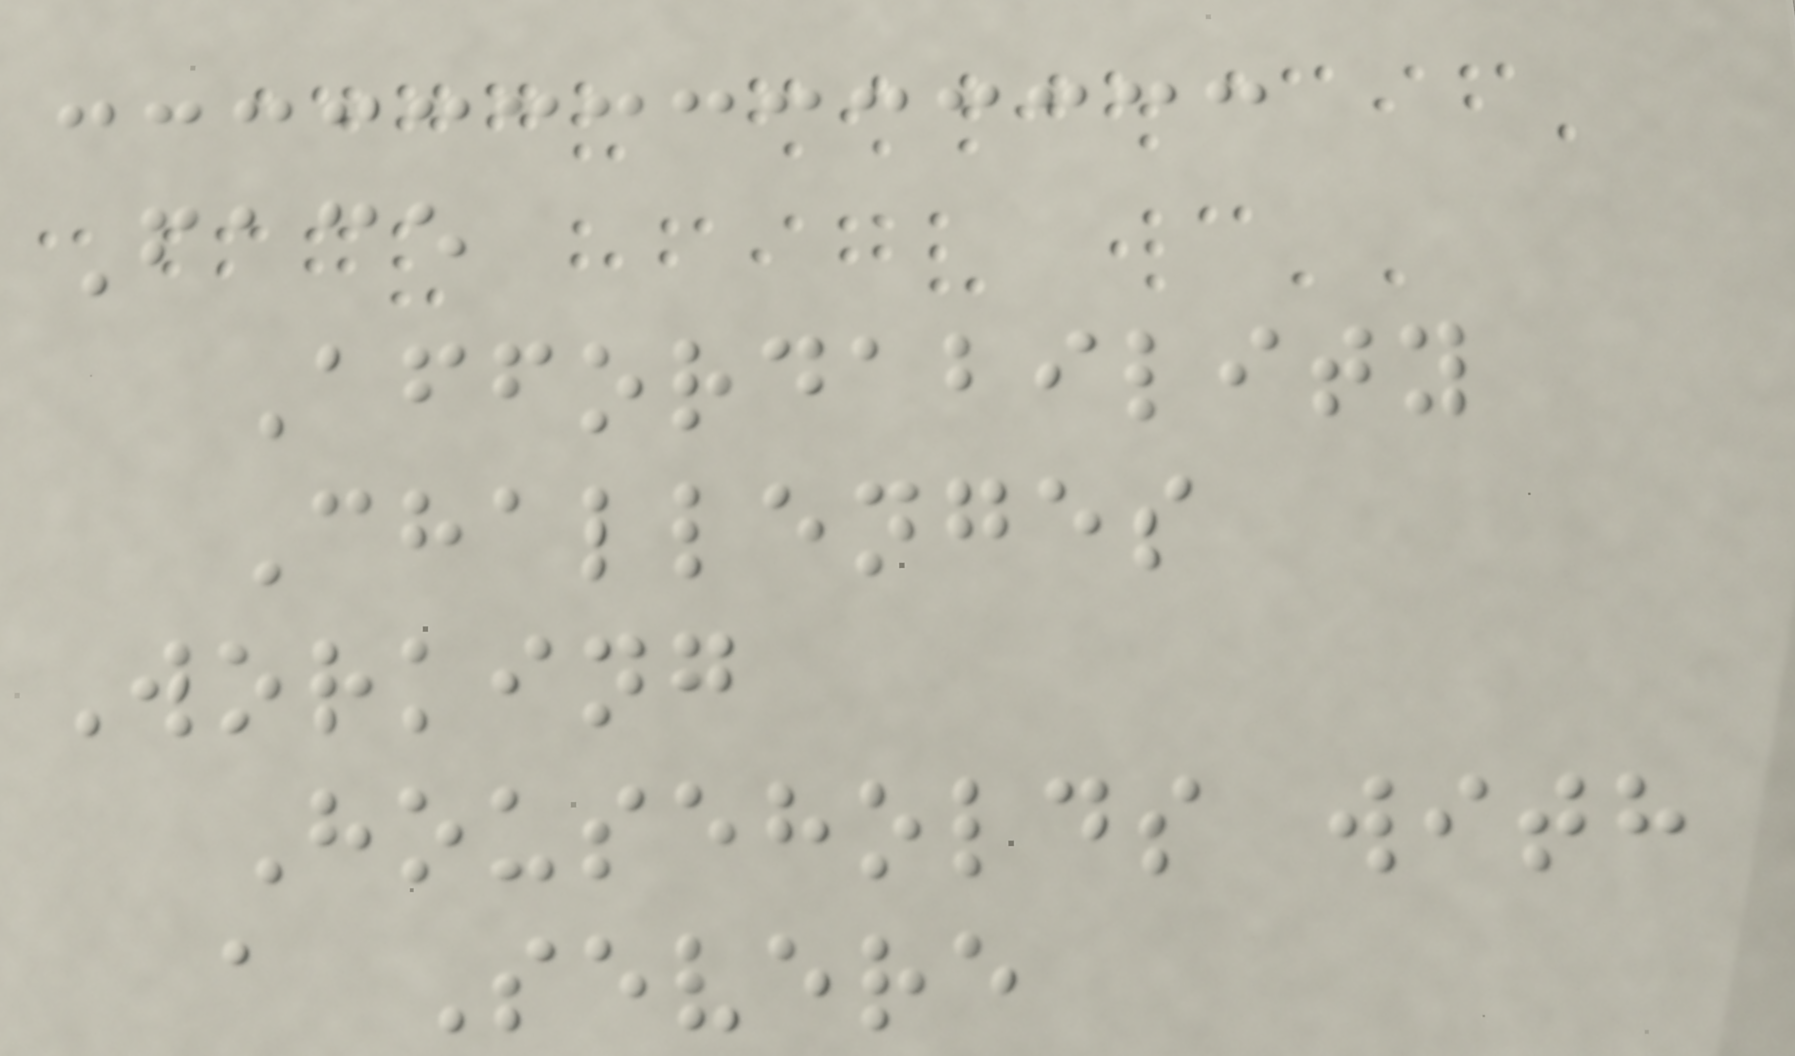Face
Affordability
Challenges
Working
Households with
a Severe
